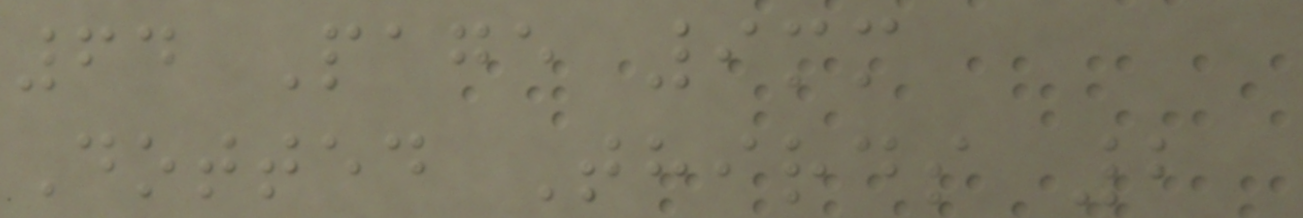64 Page 9mm
Dotted Thirds 2
